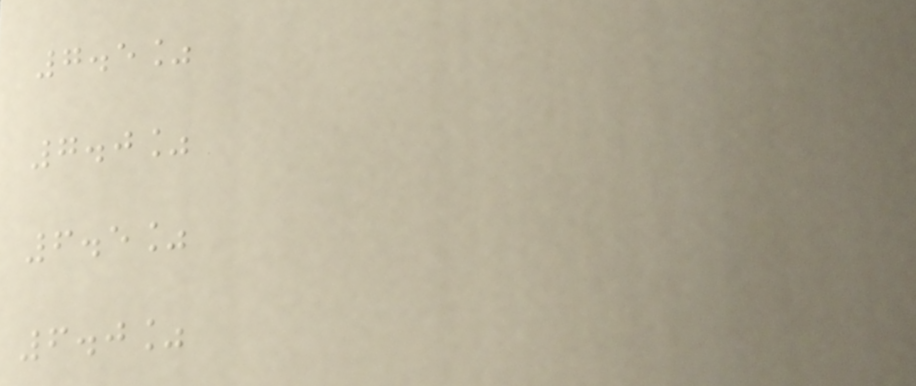7.5%
7.0%
6.5%
6.0%
